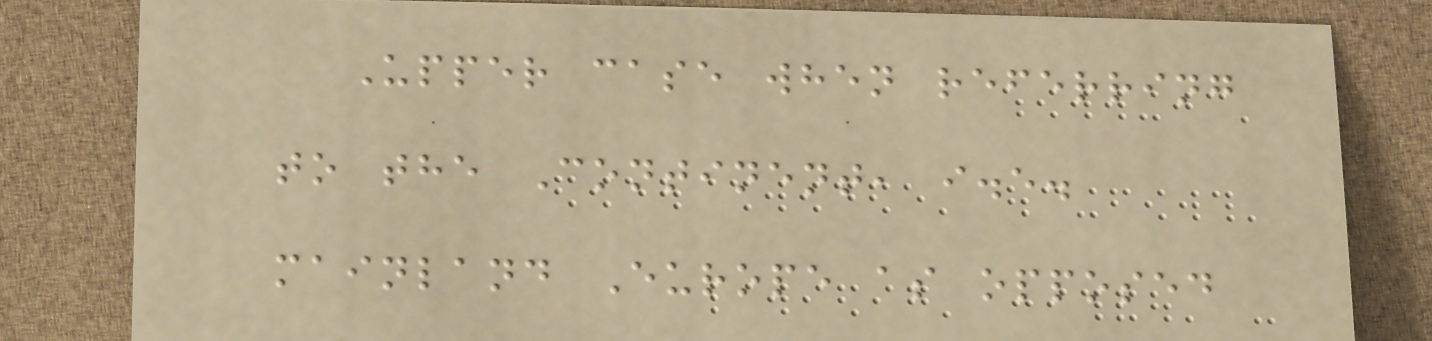Upper case when referring
to the Continent, i.e.
mainland Europe as opposed
